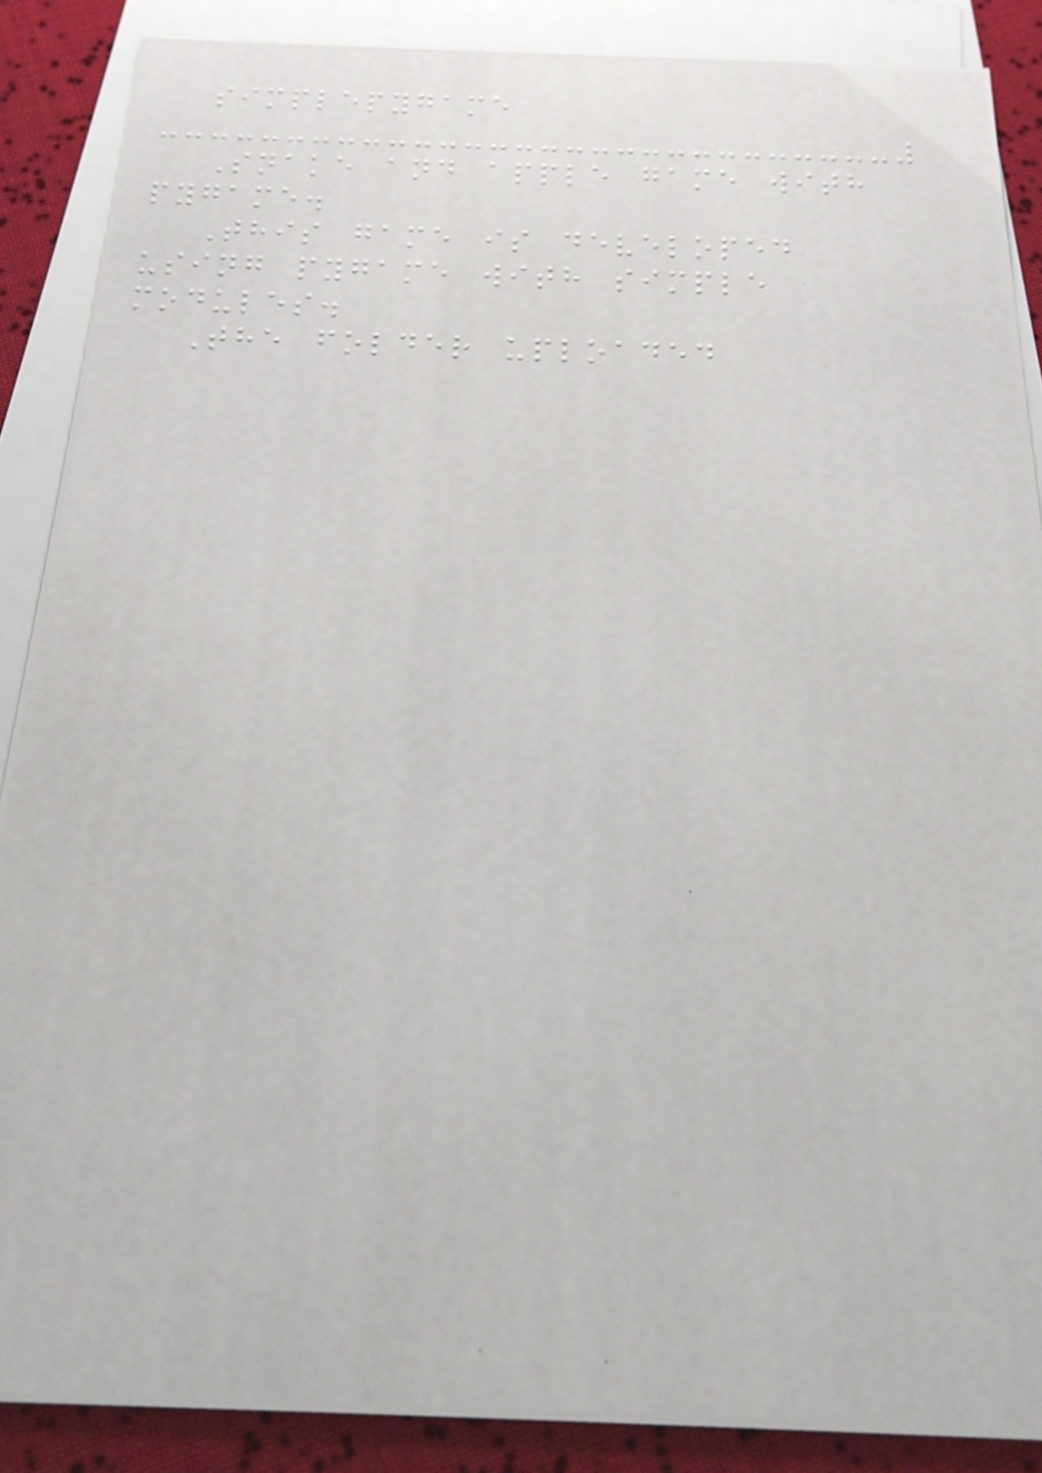simplepygame
Snake and apple game with
pygame.
This game is developed
using pygame with simple
modules.
The folder uploaded
